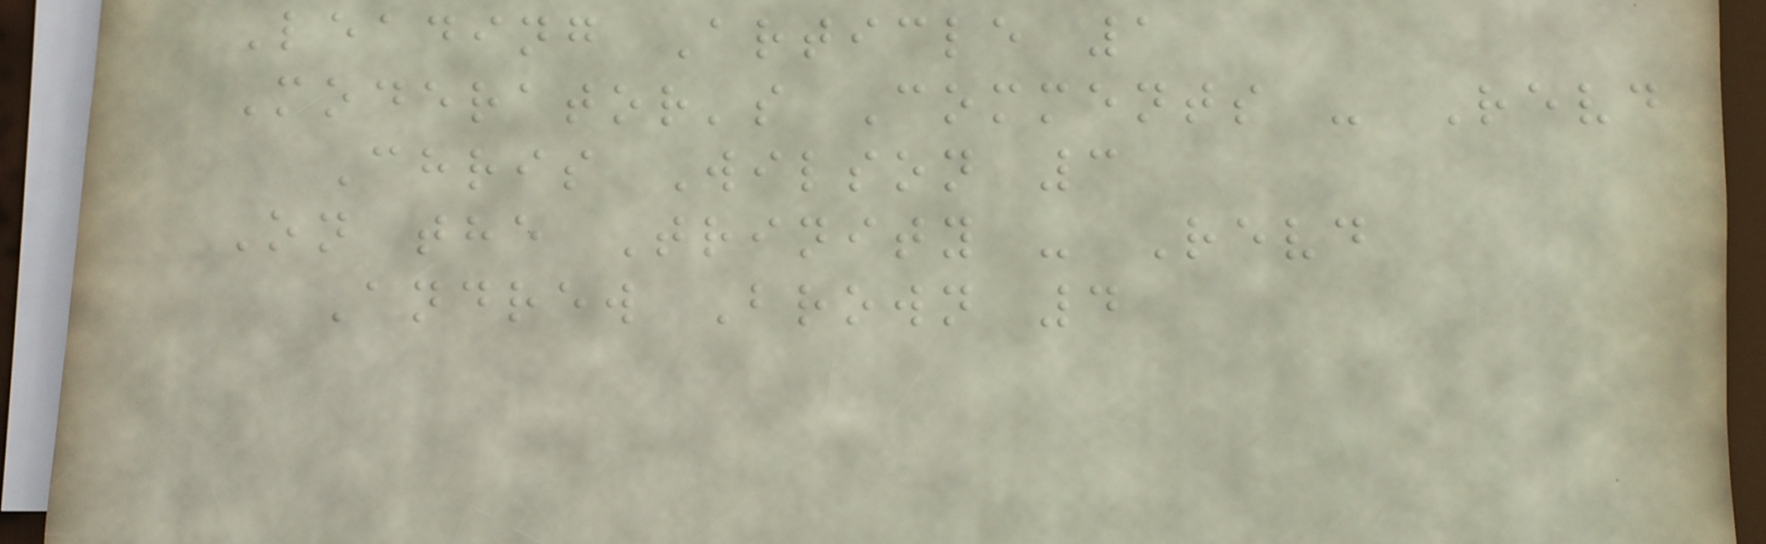Leading Article 1
Moderator's Comments - Revd
Chris Wilson 3
On the Trinity - Revd
Andrew Brown 4
